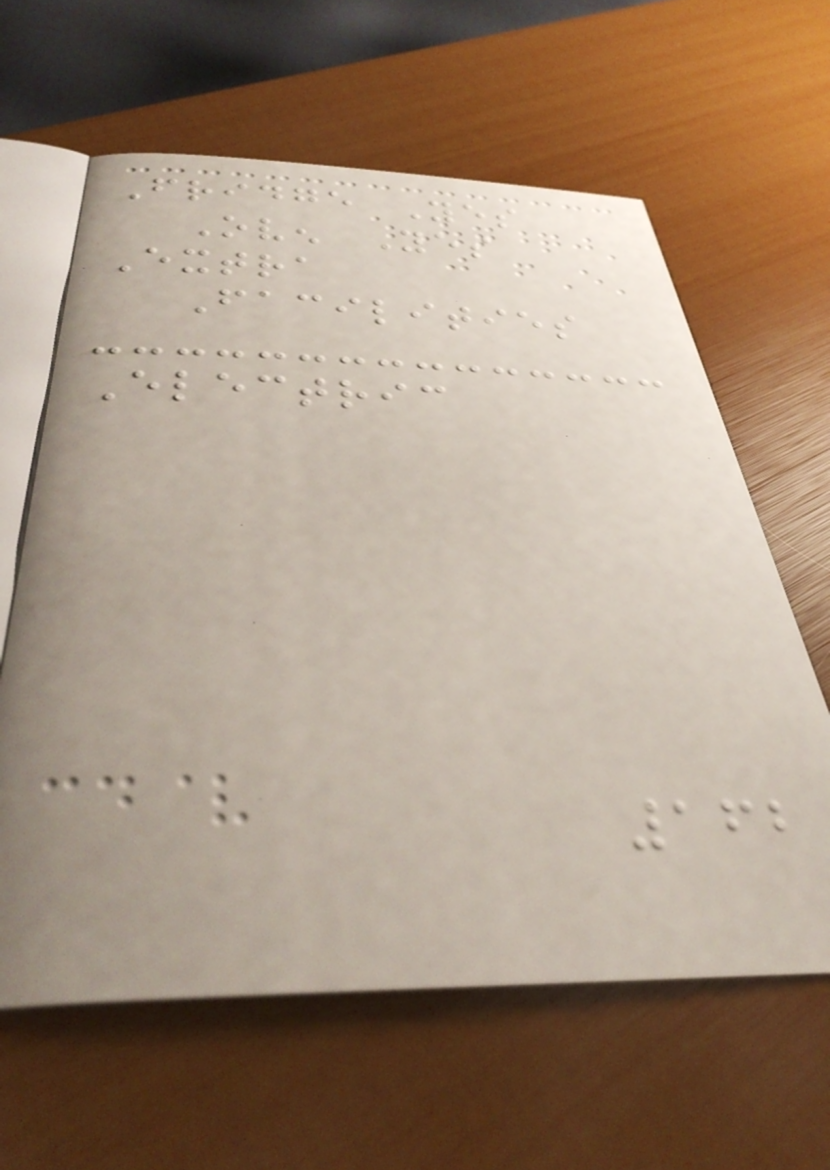Fridge Yes
Oven Yes
Extra
Facilities
Electric
162
